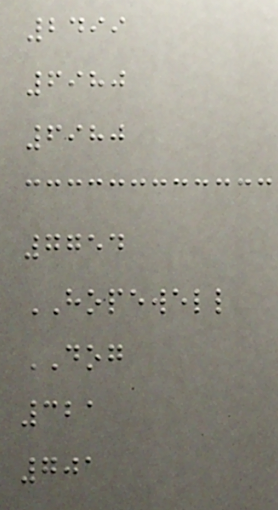2499
6980
6980
7754
HOPEWELL
DOG
321
701
